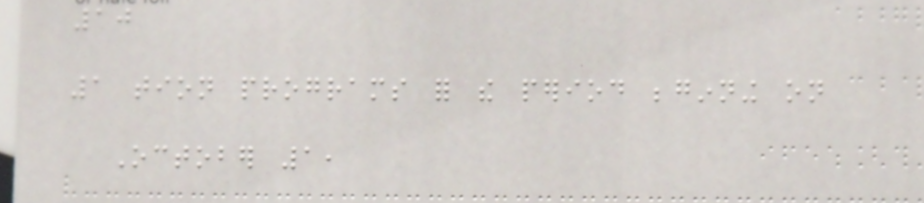10
1 tion programs for the period beginning on
October 1,
